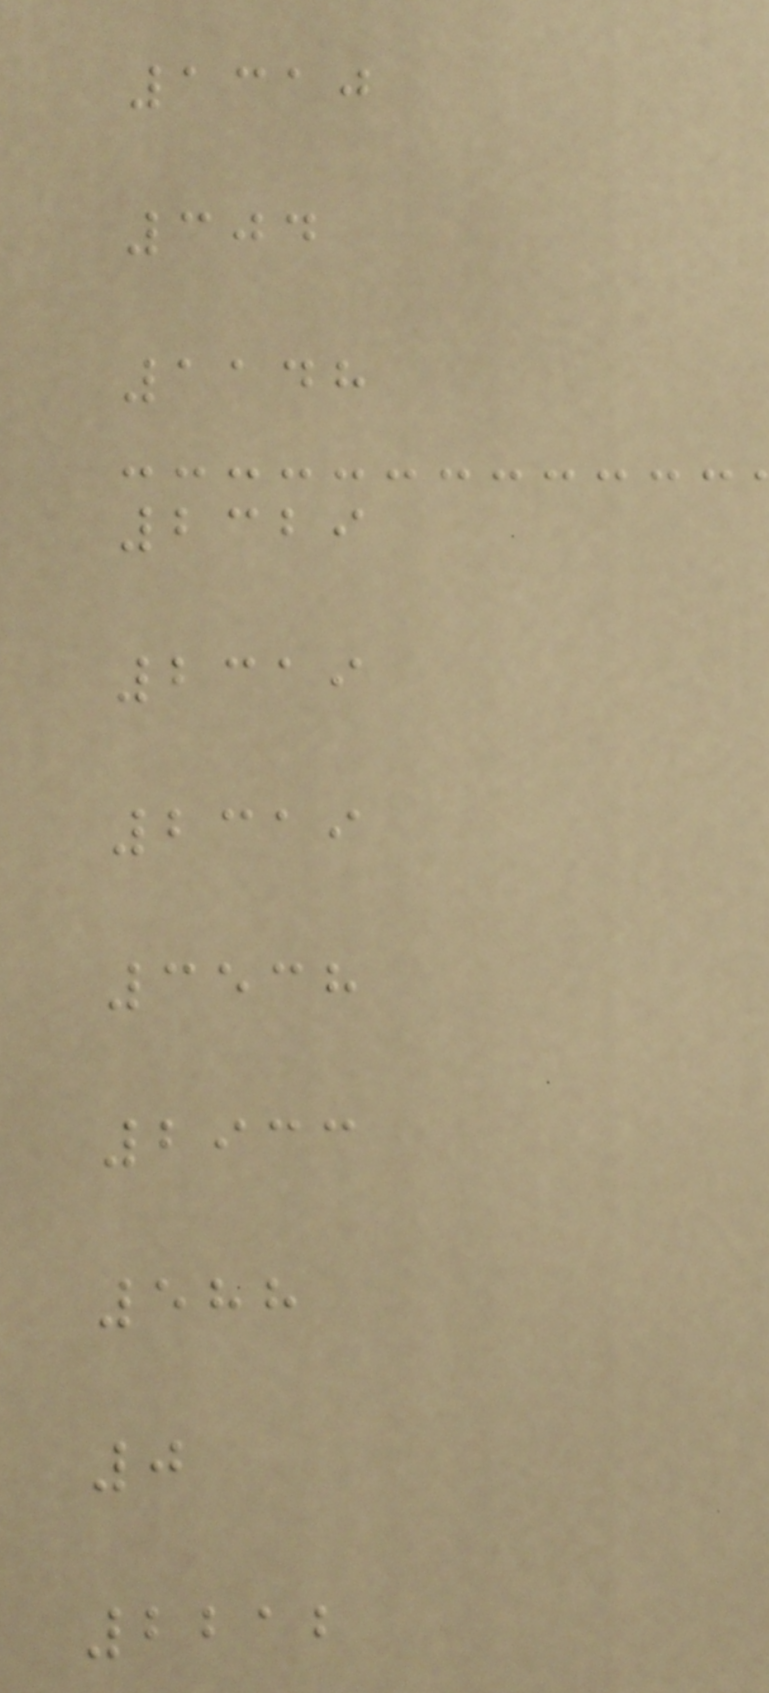1310
304
1148
2329
2319
2319
3538
2933
588
0
2212
